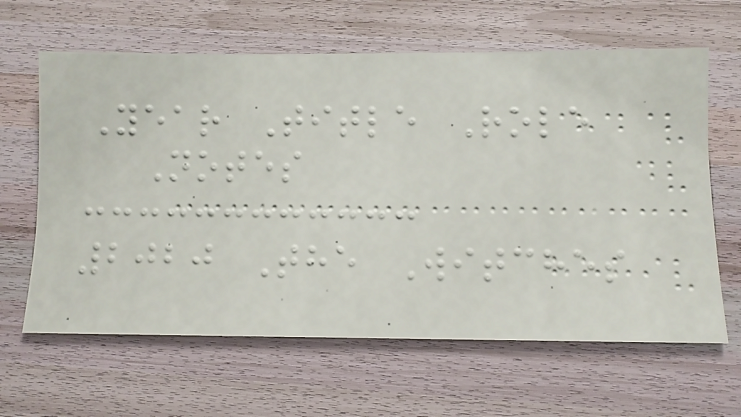Year Title Role
Notes
2020 The Witches
